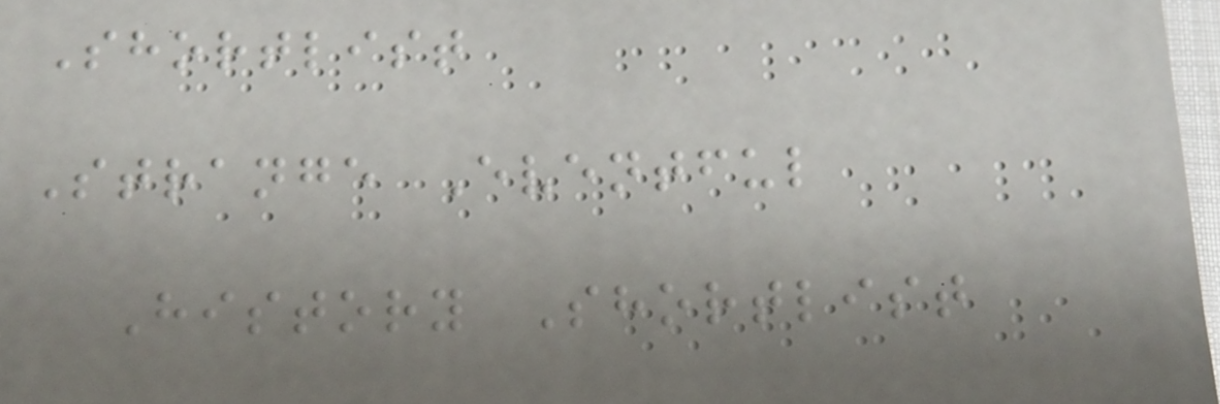Shortlist
Strange Eventful
History Shortlist
